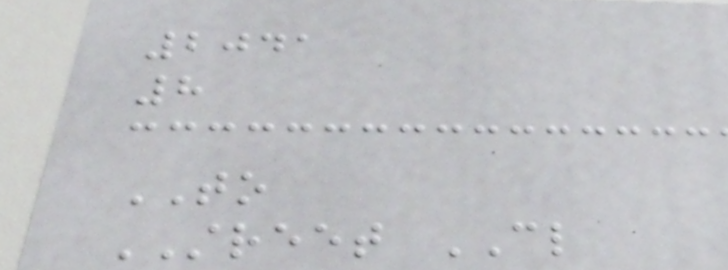2041
8
TO
STREET CL
